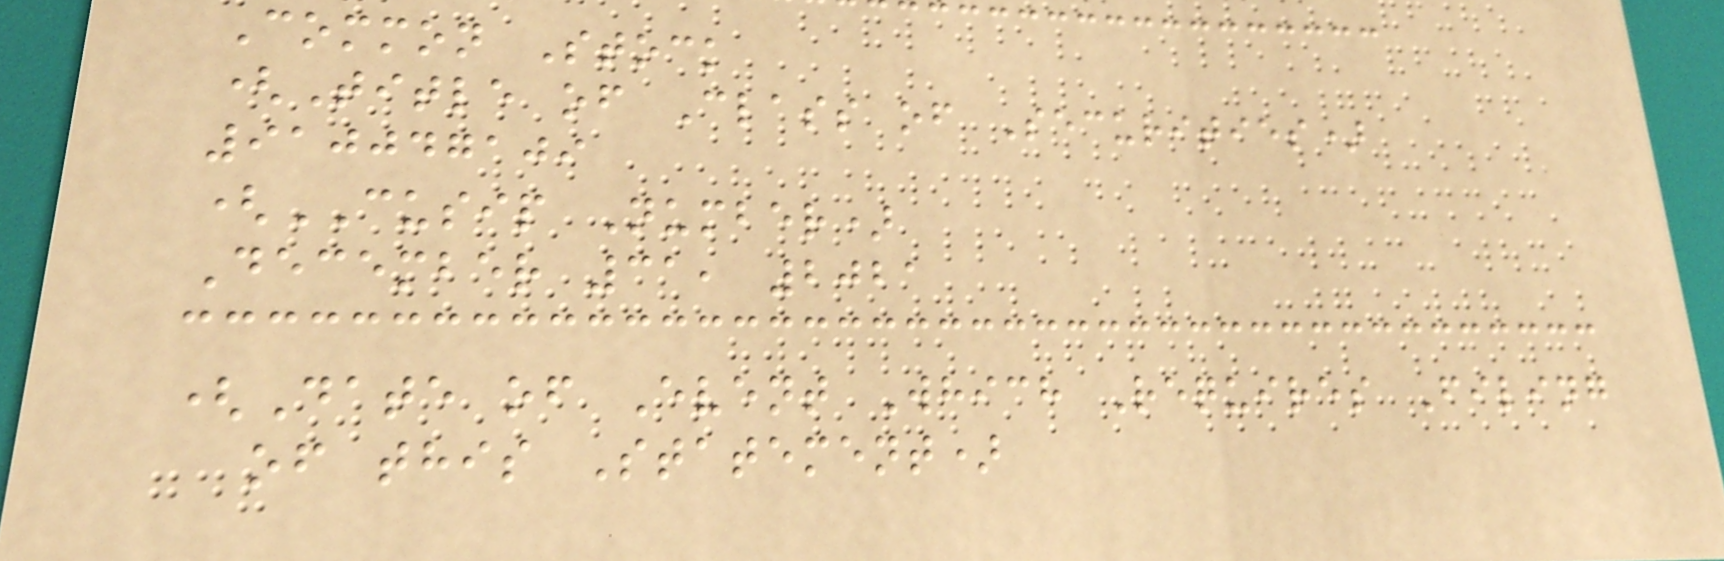Common Stock
(Title of Class of Securities)
910047109
(CUSIP Number)
December 31, 2021
(Date of Event Which Requires Filing
of this Statement)
